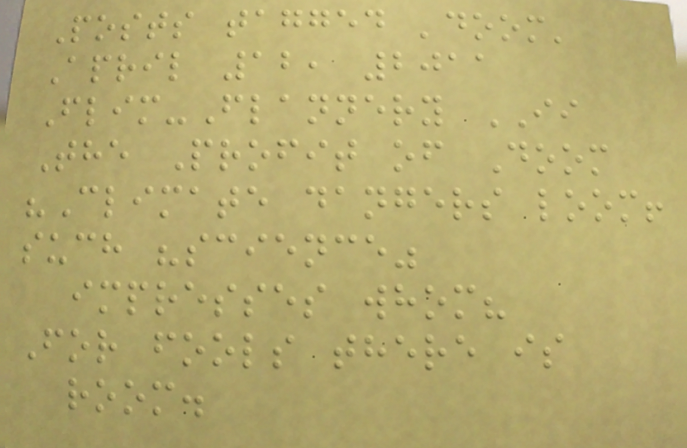Posts tagged 'doom'
April 12, 2011
Flim-Flannery II
The Profit of Doom
"Climate dangers loom!
such "science"
impresses whom?
For fools there is
room.
